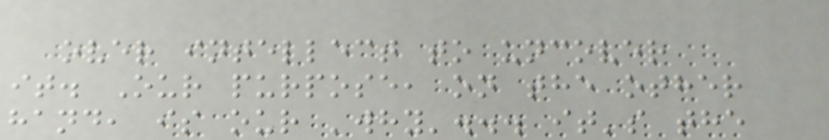over intellect to uncover
it. Our purpose, on the other
hand, is our 'why'... it's the
